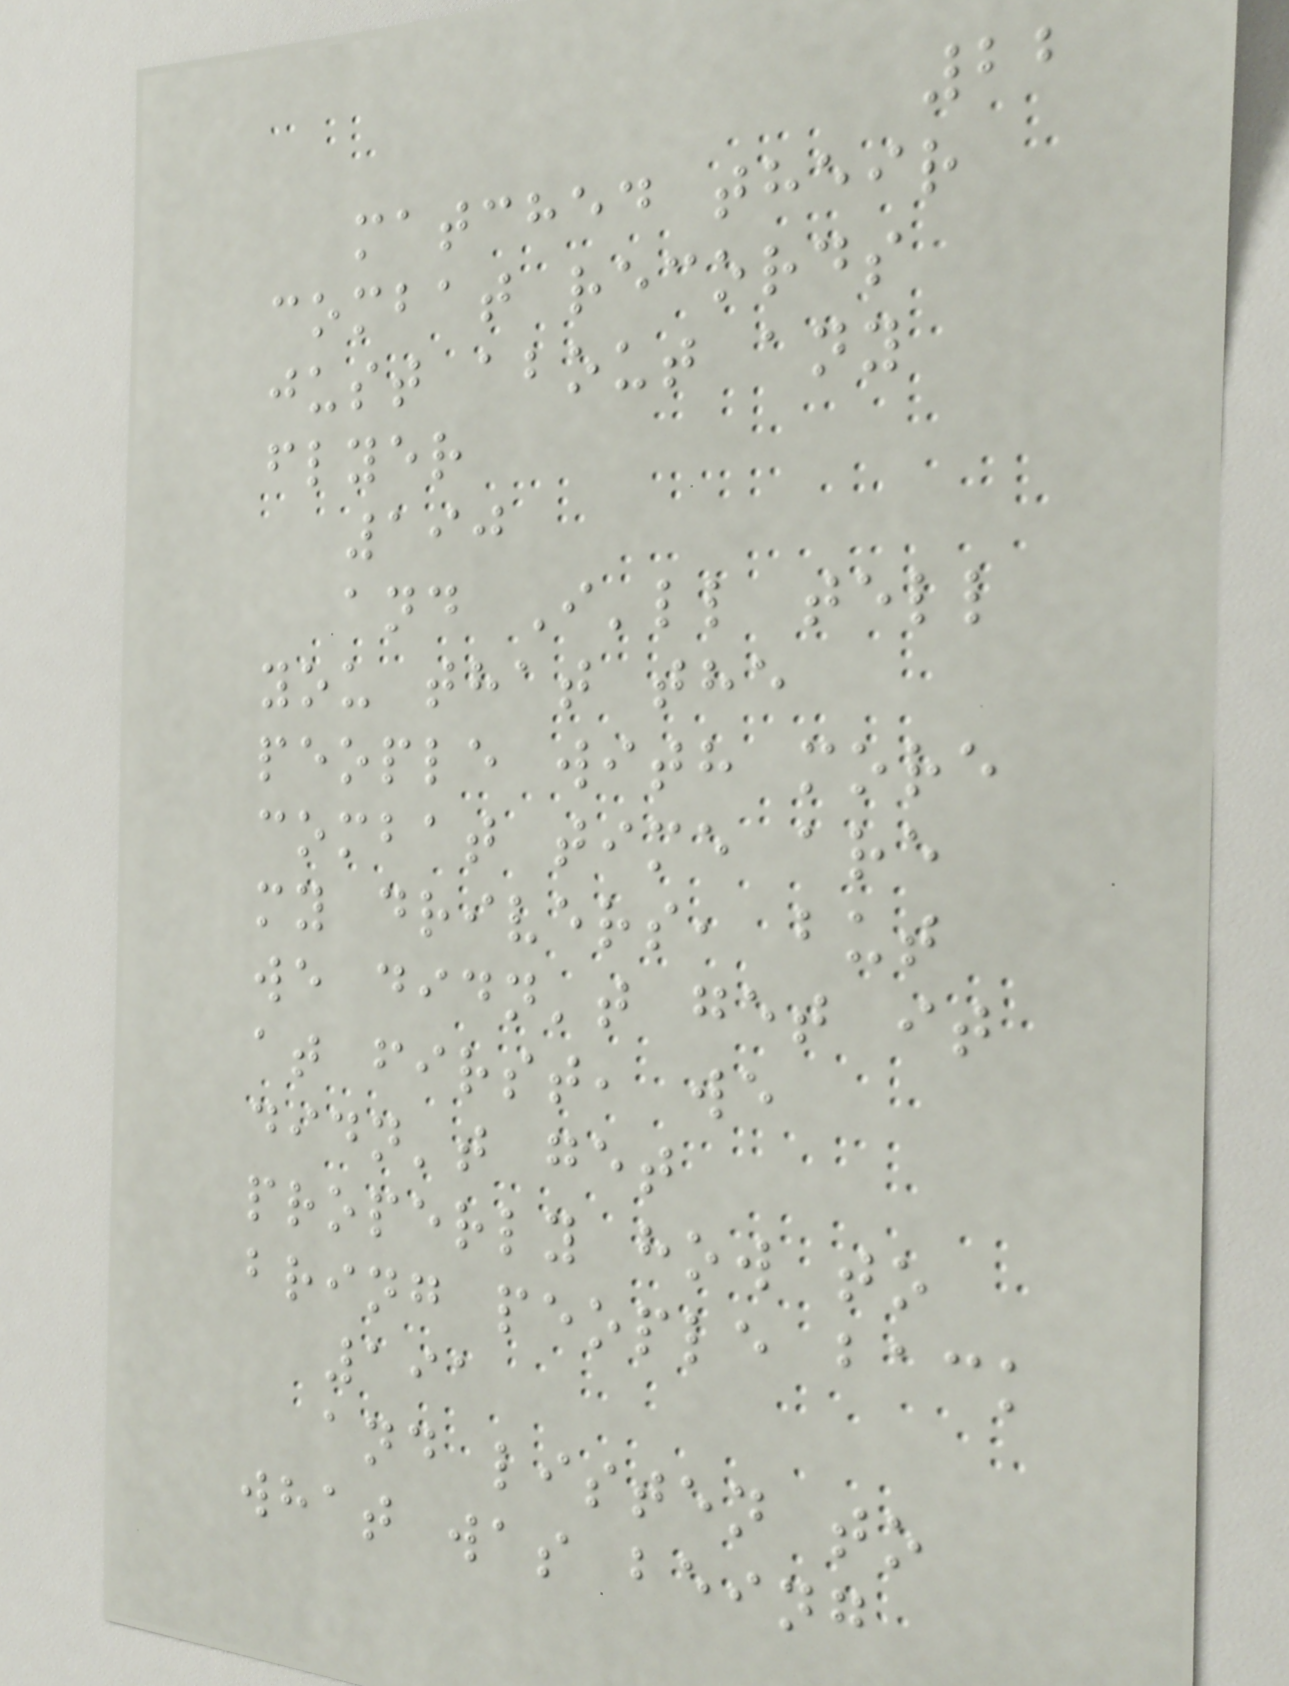22
matched their
combat records
just about any
flyer
190
and I'll tell
you that the
people with more
combat time are
my drivers, but
we didn't get it
at first, we
didn't get
properly how to
bring people back
191
and listen to
what was being
